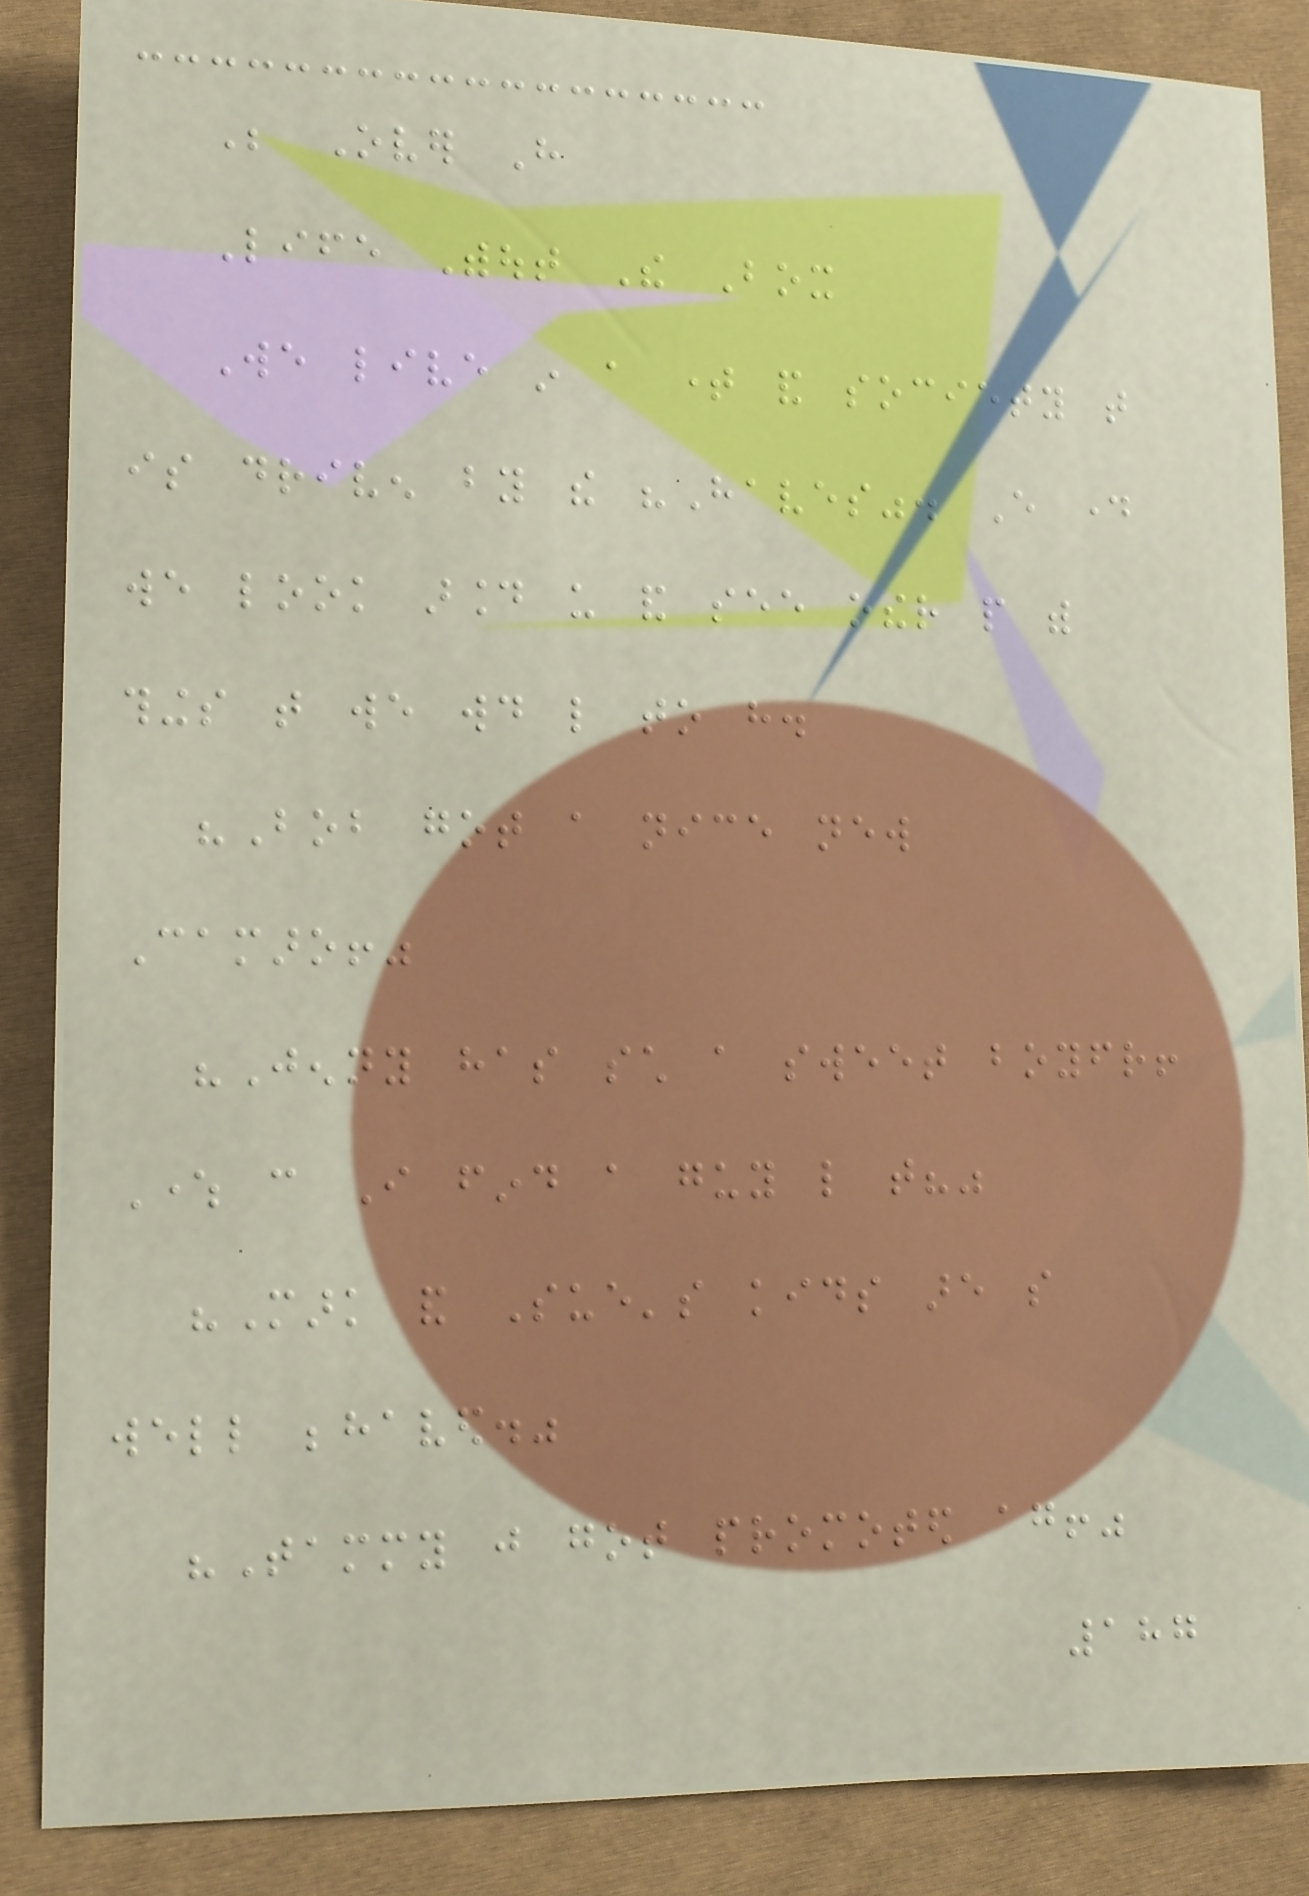Be Over Have
Life Without The Box
We live in a time and society that
is driven by the "Haves". Every day
we look around us and see other people with
things that we would like to have.
"Bob got a nice new
Camaro!"
"Jenny has such a sweet boyfriend!
Where can I find a guy like that?"
"Mark and Sue's kids are so
well behaved."
"Tammy just got promoted again!"
187
